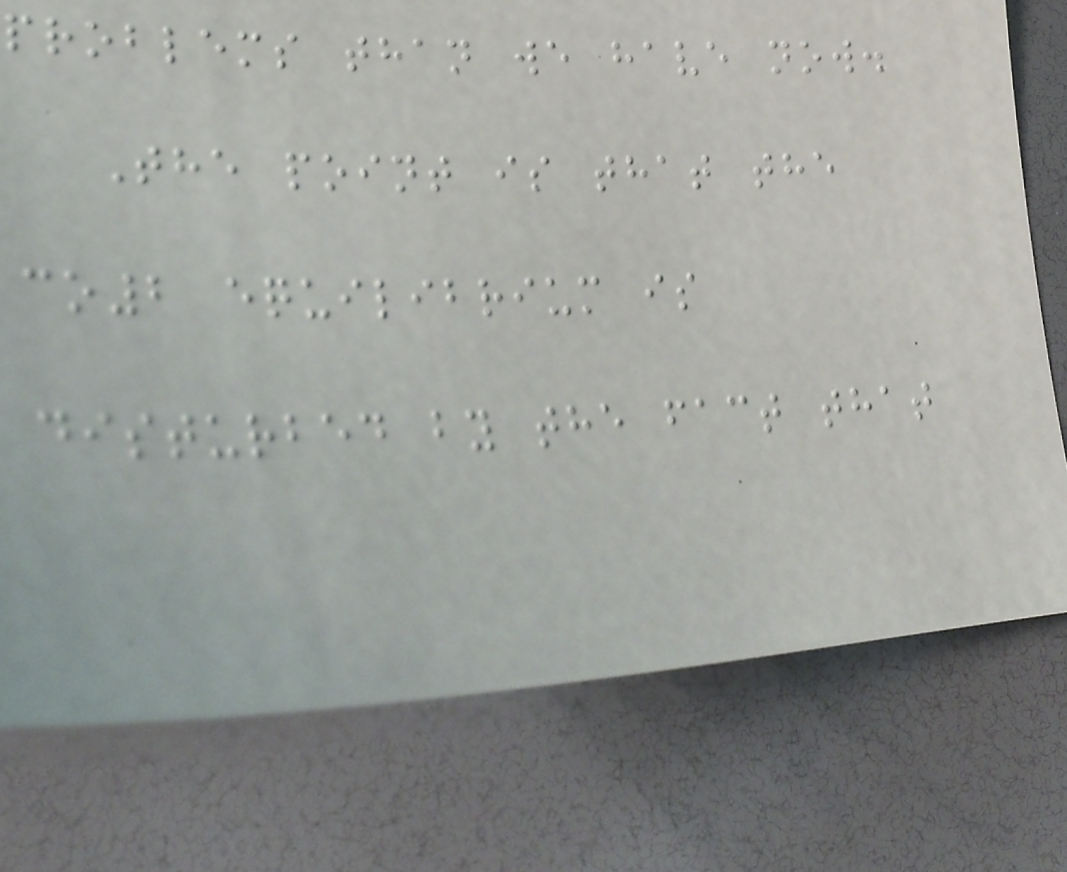problems than we have now.
The point is that the
co2 equilibrium is
disturbed by the fact that
